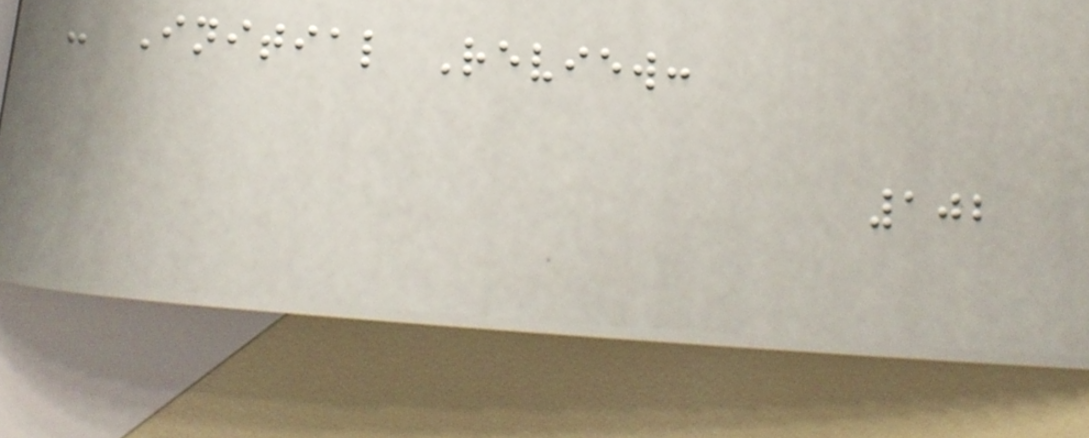- Initial Review:
102
